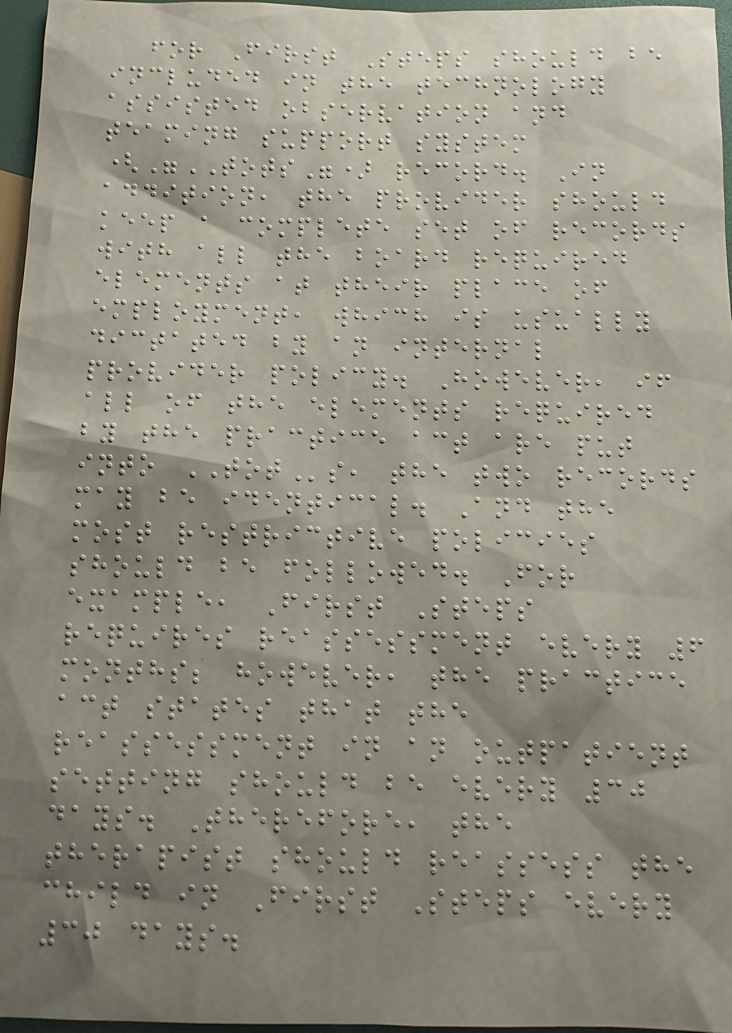for First Steps should be
included in the technology
assisted observation and
teaming support system
("TOTS") record. In
addition, the provider should
keep a complete set of records
with all the board required
elements at their place of
employment, which is usually
dictated by an internal
provider policy. However, if
all of the elements required
by the practice act are put
into TOTs, the two records
may be identical. And the
most restrictive policies
should be followed. For
example, First Steps
requires reassessment every 6
months; however, the practice
act states that the
reassessment in an outpatient
setting should be every 30
days. Therefore, the
therapist should reassess the
child in First Steps every
30 days.
